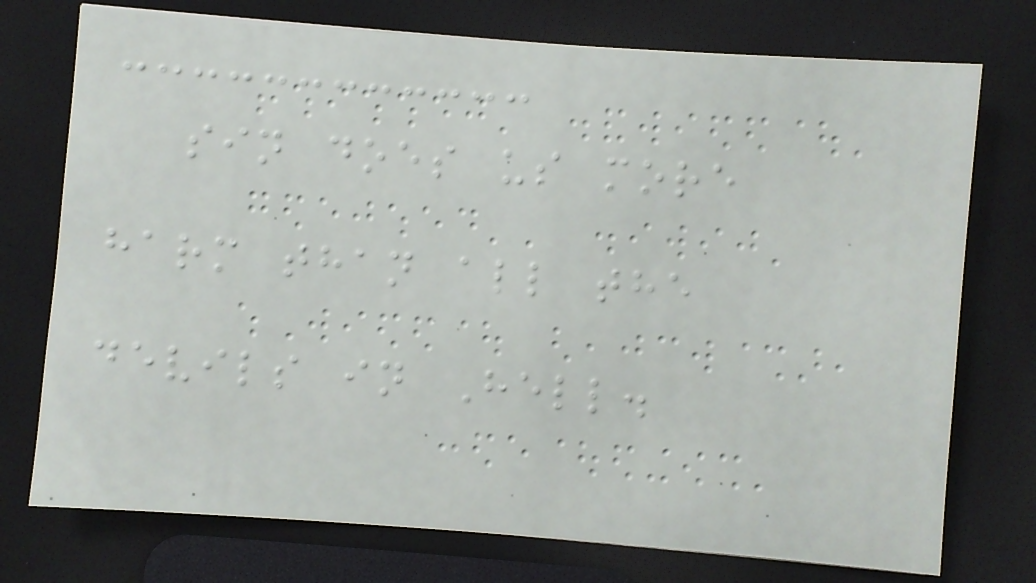sin does us more
harm than all the
devils in Hell.
